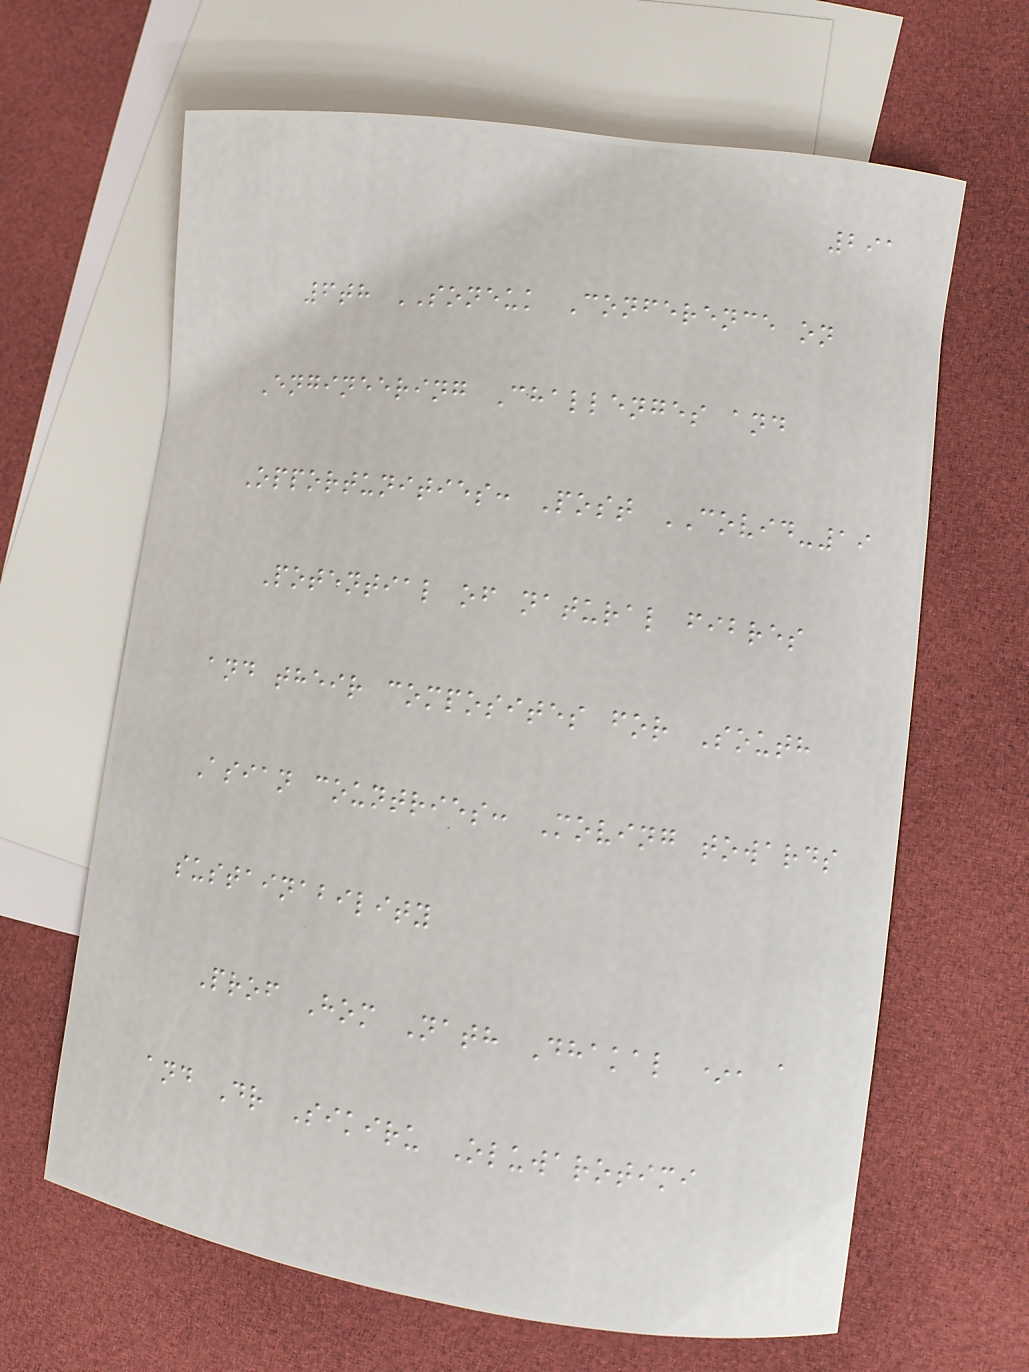291
6th SONEUK Conference on
Engineering Challenges and
Opportunities: Post COVID-19
Potential of natural fibres
and their composites for South
Asian countries: Moving towards
sustainability
Prof Hom Nath Dhakal *, a
and Dr Sikiru Oluwarotimi
